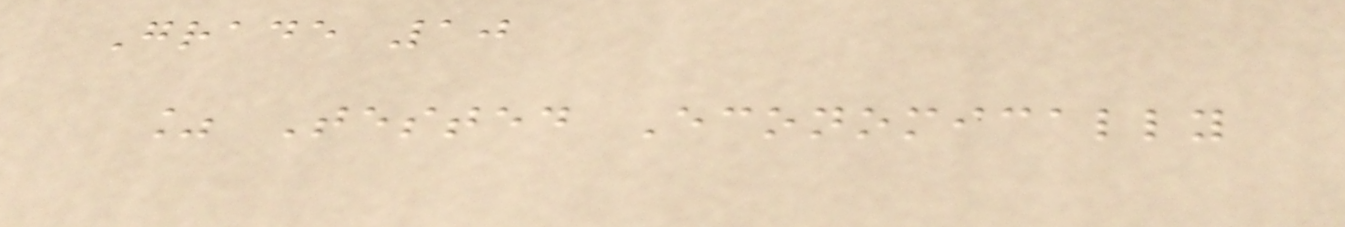Grade 10
% Tested Economically
